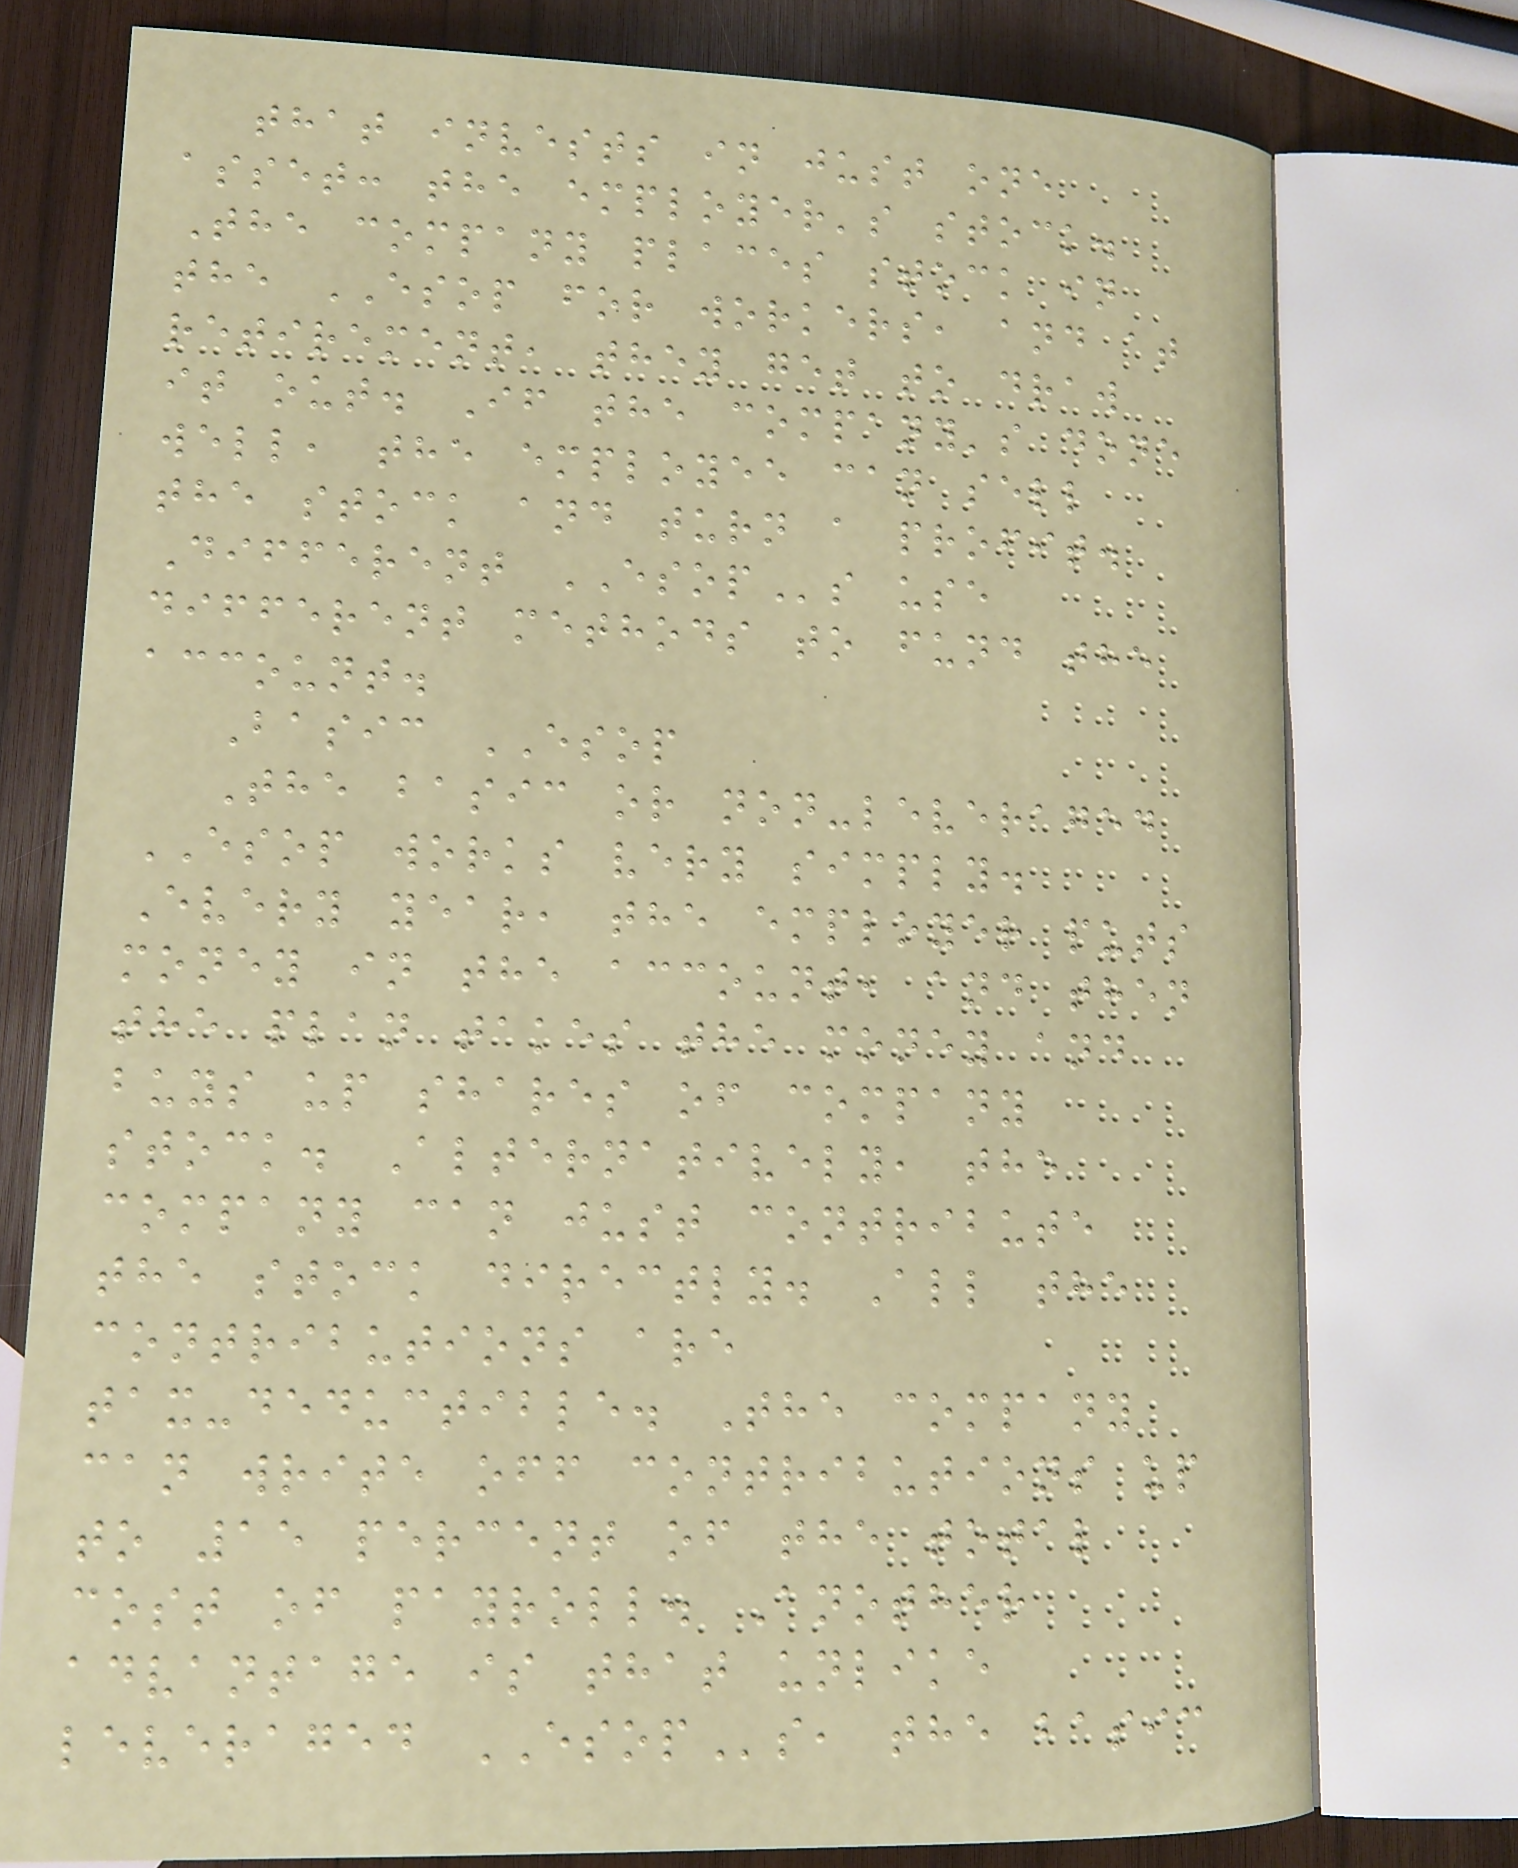that invests in just one
asset: the employer's stock.
The company places stock in
the ESOP for workers, and at
retirement, they get to draw
it out. If the company's done
well, the employee can sell
the stock and turn a profit.
Different ESOPs use
different methods to fund the
account.
Basic ESOP
The basic or non-leveraged
ESOP works very simply.
Every year, the employer puts
money in the account, and then
the plan takes the money and
buys up shares of company
stock. Alternatively, the
company can just contribute
the stock directly. All the
contributions are
tax-deductible. The company
can write off contributions up
to 15 percent of the total
cost of payroll. Another
advantage is that unlike
leveraged ESOPs, the basic
